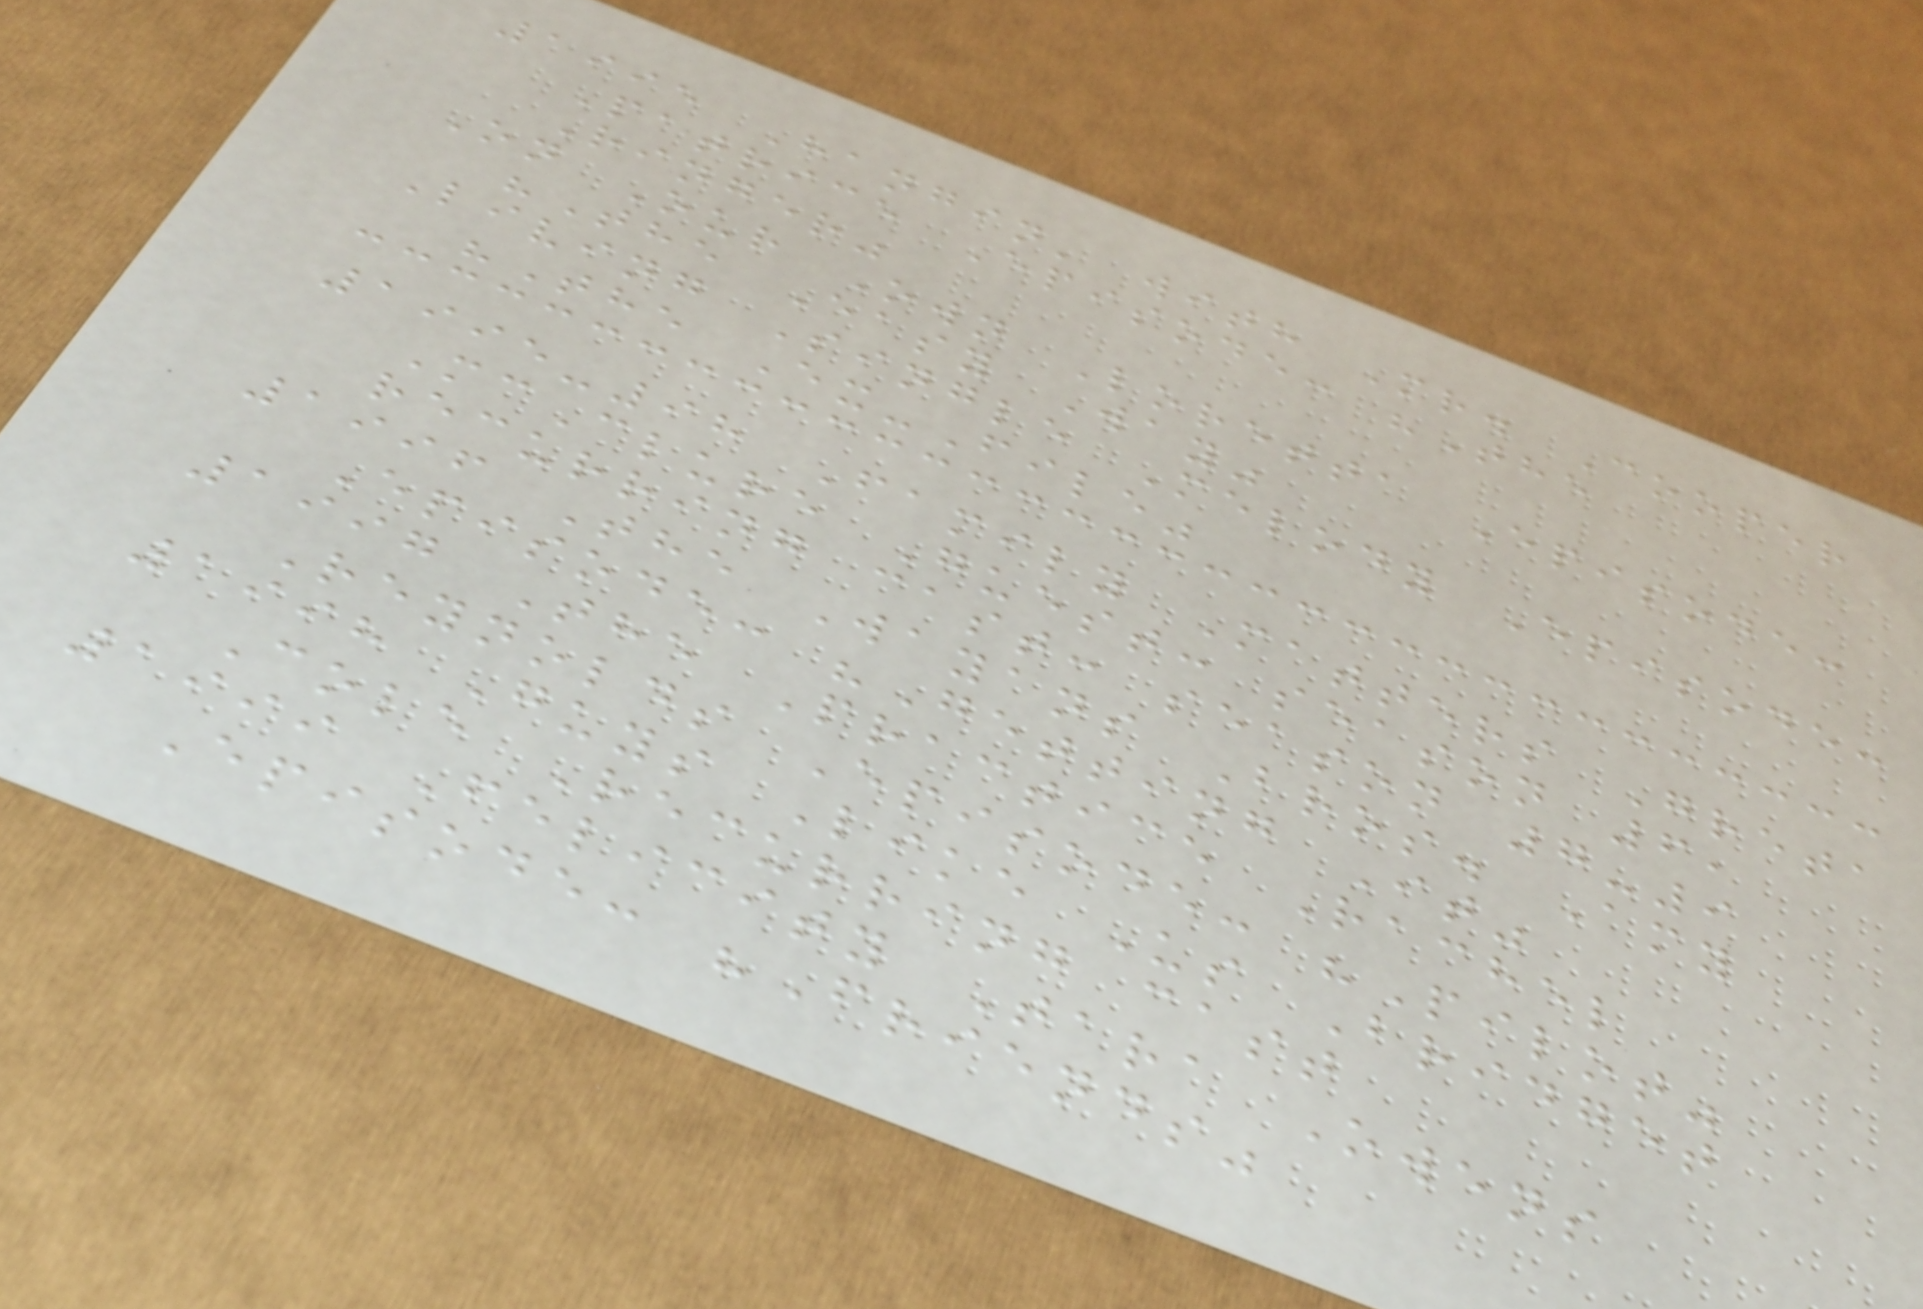1995 Hangin' with Mr. Cooper
Patrice Episode: "The
Ringer"
On Our Own Loretta Episode:
"The Easy Way"
Living Single Melody Episode:
"The Ex-File"
1995-98 Family Matters Greta
McClure Guest: season 6,
recurring cast: season 7-9
1996 The Wayans Bros. Amy
Episode: "Getting It"
1997 The Practice Rachel
Reynolds Episode: "Pilot"
1998 Guys Like Us Bridget
Cole Recurring cast
1999 Felicity Tara Owens
Episode: "Friends"
